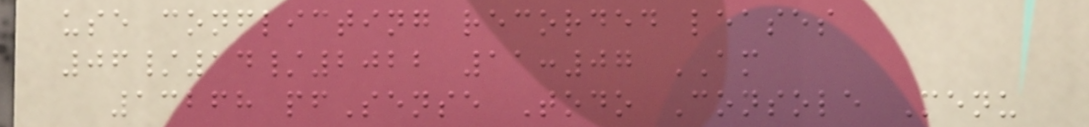use conflicting recorded leases
06/14/2022 11:07 AM
13268 pfSense Todo Console Menu
